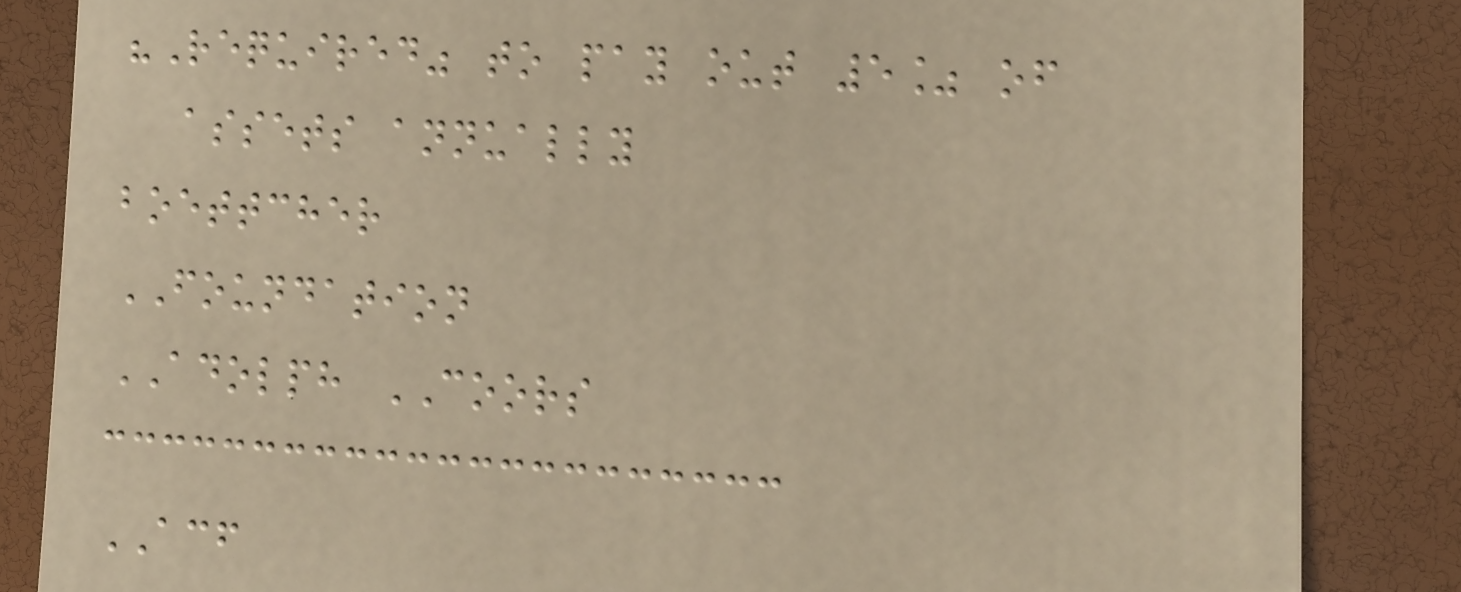"Required" to pay out 5% of
assets annually
boettcher
FOUNDATION
ADOLPH COORS
ACF
